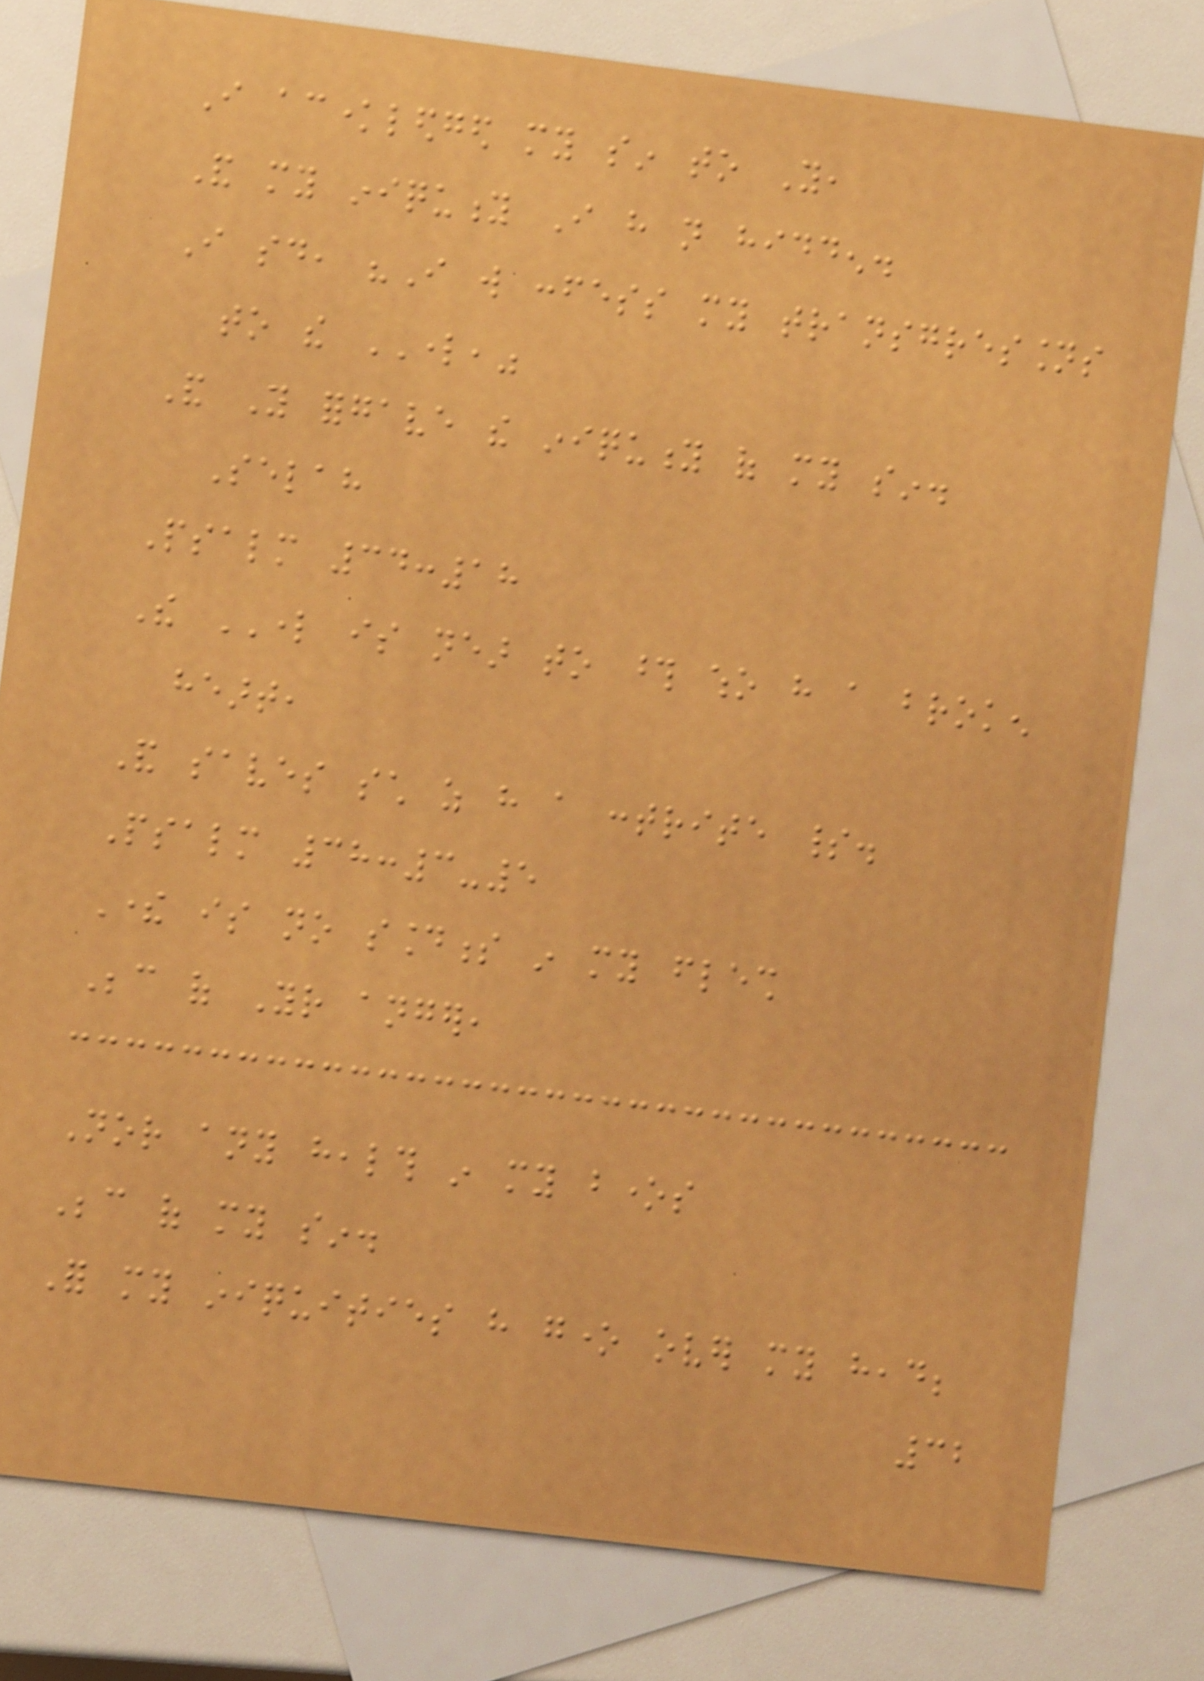I acknowledged my sin to You,
And my iniquity I have not hidden.
I said, "I will confess my transgressions
to the LORD,"
And You forgave the iniquity of my sin.
Selah
Psalm 34:18
The LORD is near to those who have a broken
heart,
And saves such as have a contrite spirit.
Psalm 38:3-5
There is no soundness in my flesh
Because of Your anger,
Nor any health in my bones
Because of my sin.
For my iniquities have gone over my head;
32
